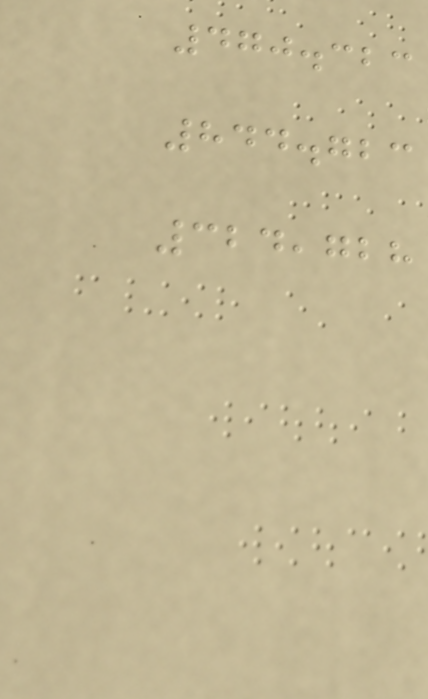470.323
844.723
324,728
